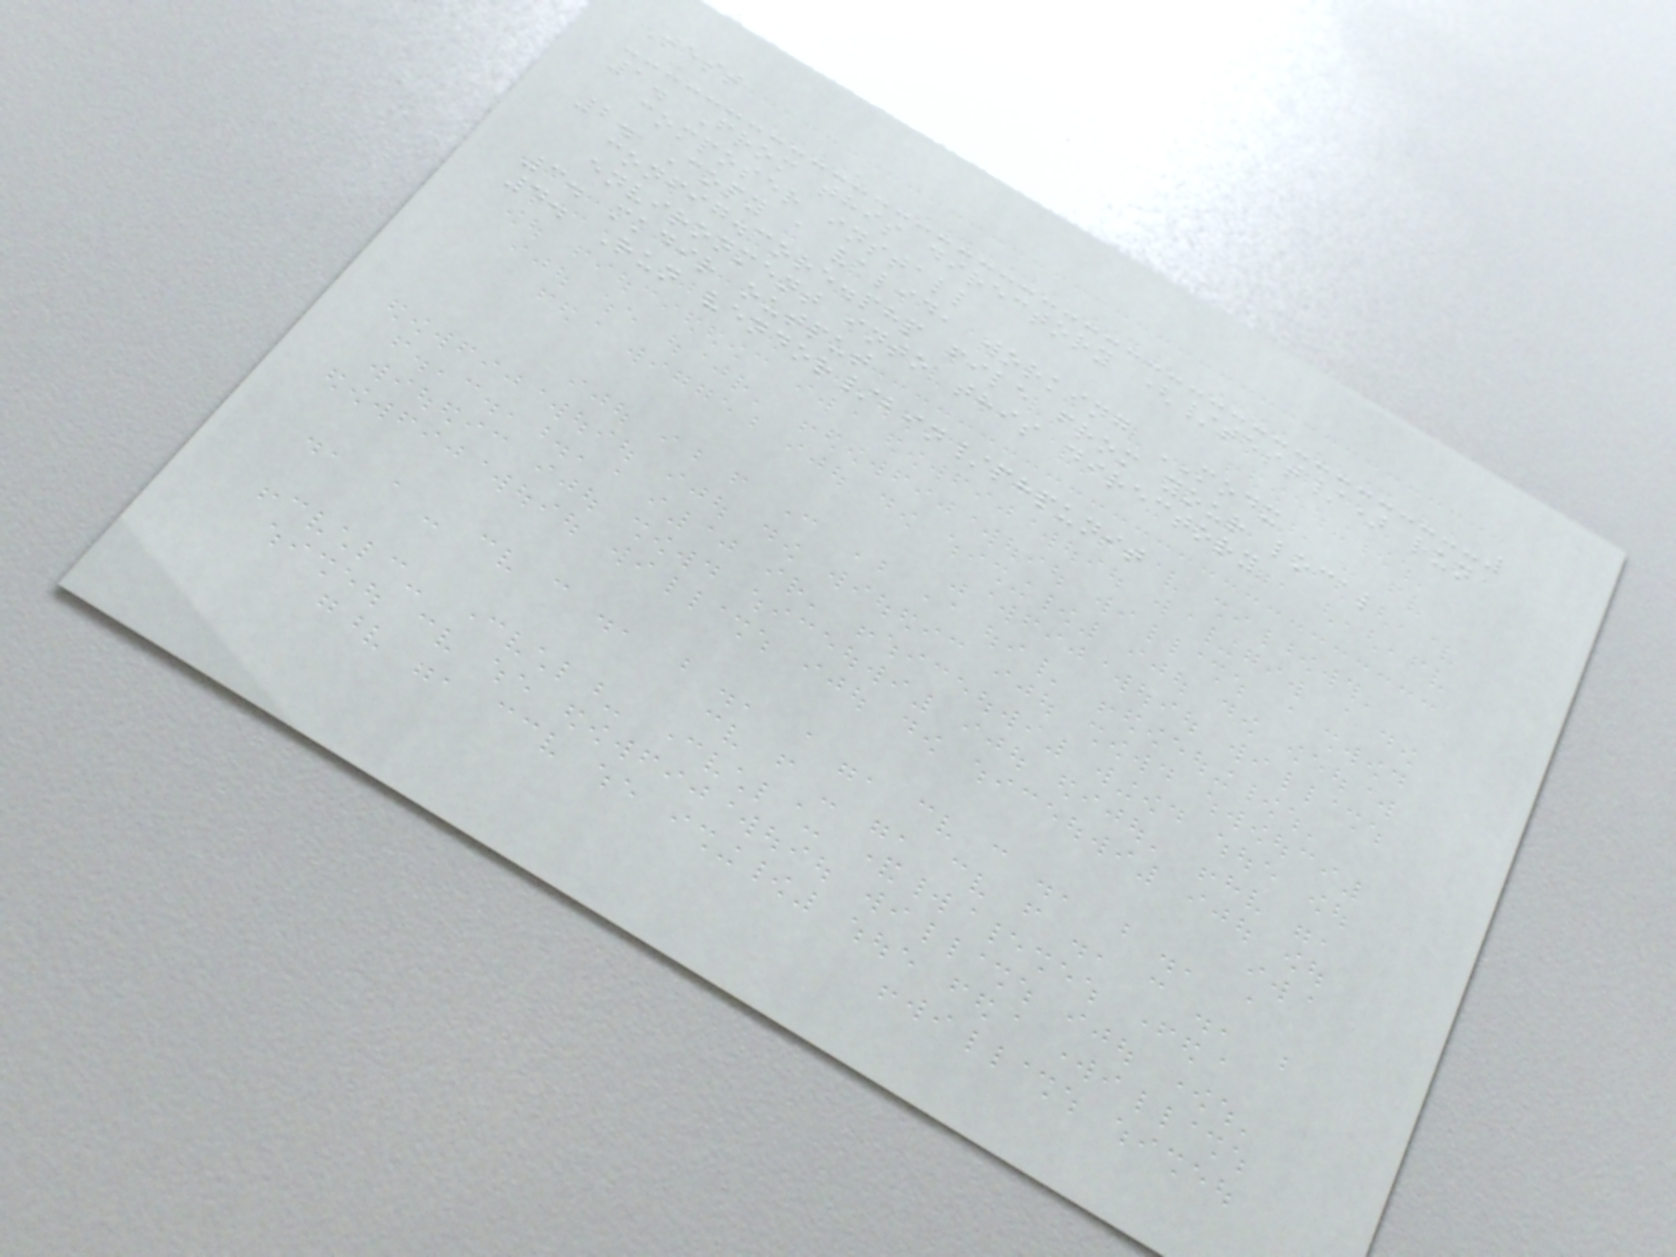Test
1. From this directory (/test/) run
composer install
2. Copy a valid, working MODX
config.core.php file from your local
environment into this directory
3. mkdir output
4. Run vendor/bin/phpunit
